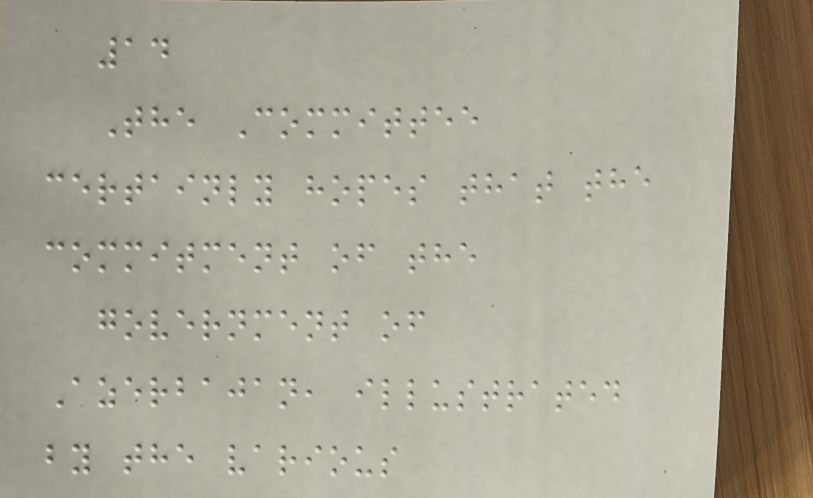14
The Committee
certainly hopes that the
commitment of the
government of
Azerbajan, illustrated
by the various
